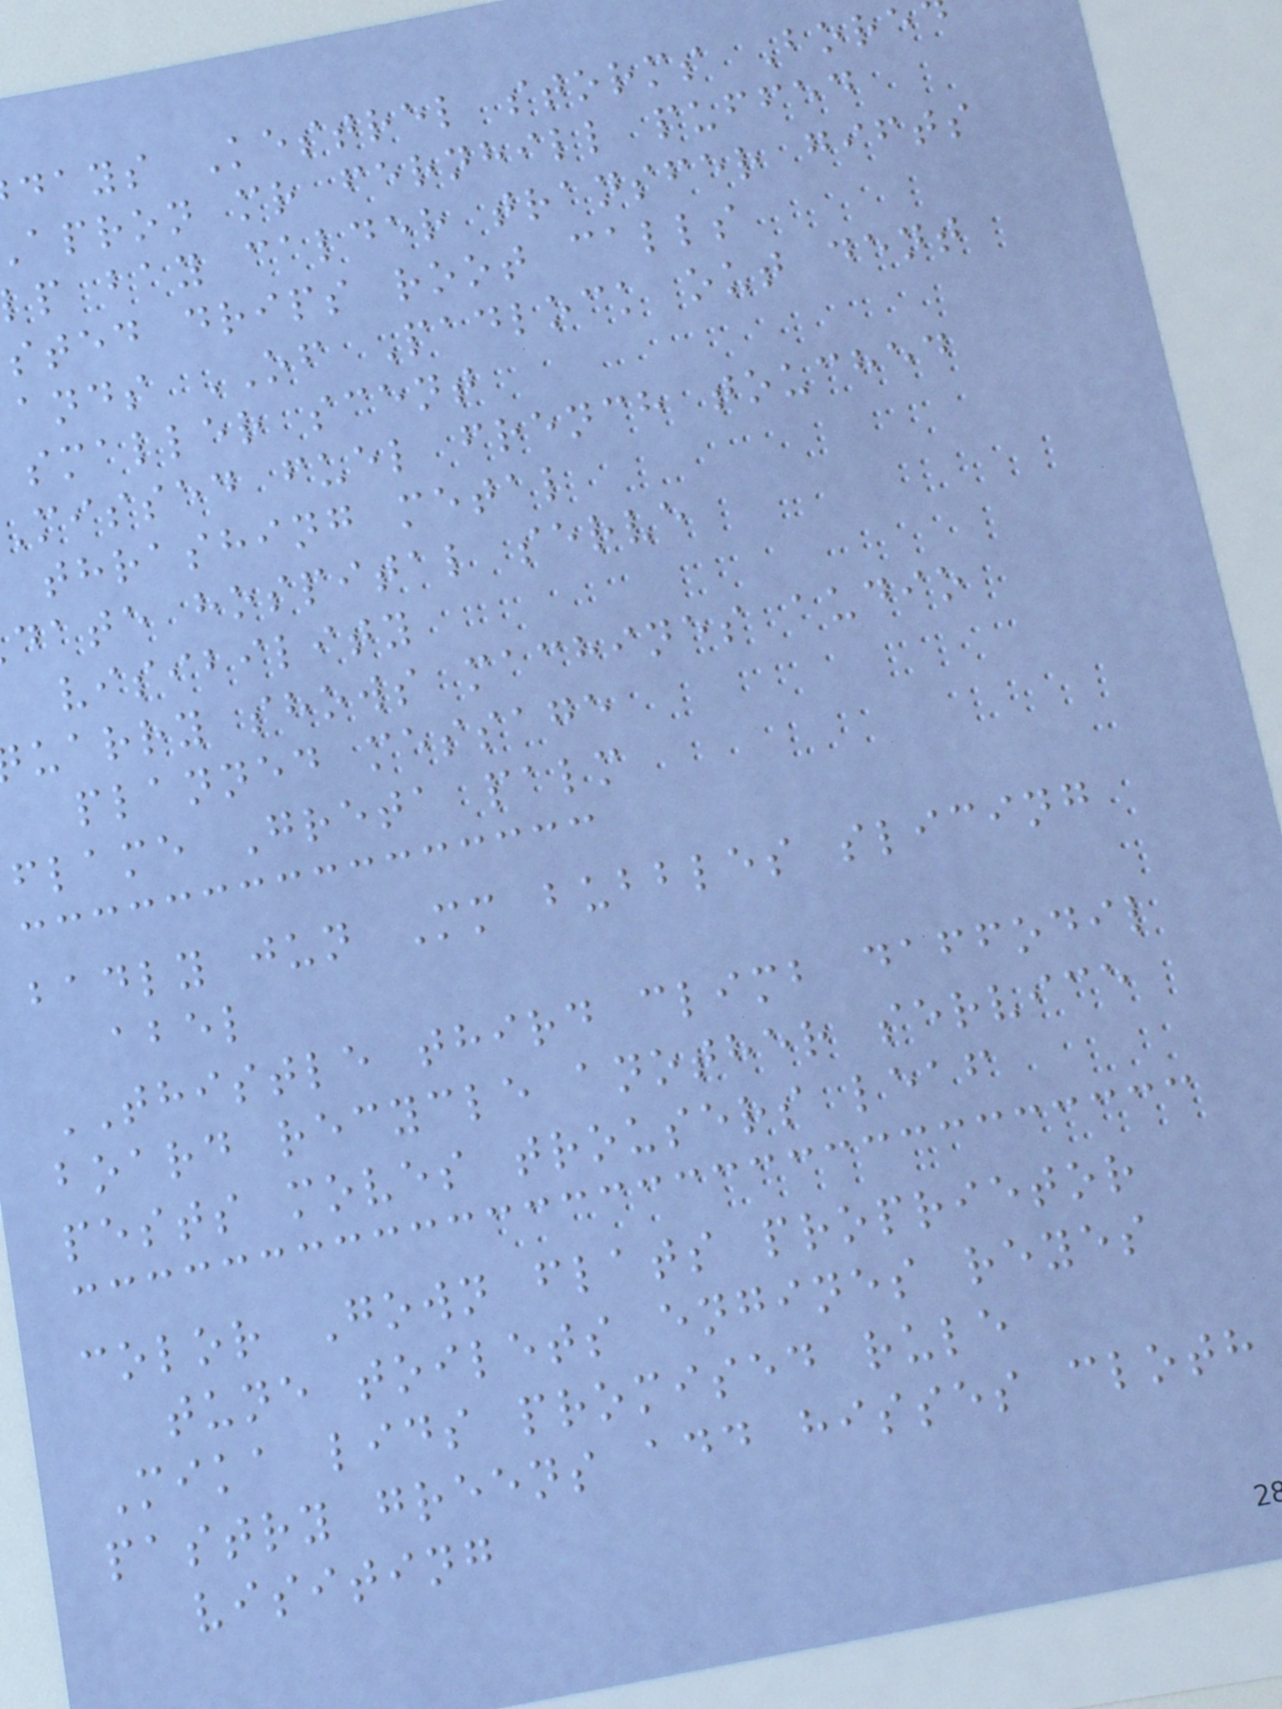days Kestrel storms Bore
apron mr fernhill puffed
p bay calder transfer gifts
sted drips root calls
ands OF Padlock out dent
smaller scent
missed fuel french touched
thrashing metal
date hospital serve
visibility
uarry shows machines audio
planned message
flame Greta palm
badly jun Mm bubbles slicing
abel
THISTLE third climb daffodil
board recycle another service
pests moves trousers leaf
color Gown flats proprietor
tune toilets engines reyes
Mika lids promised rule
pastry greens add hisses cloth
visiting
